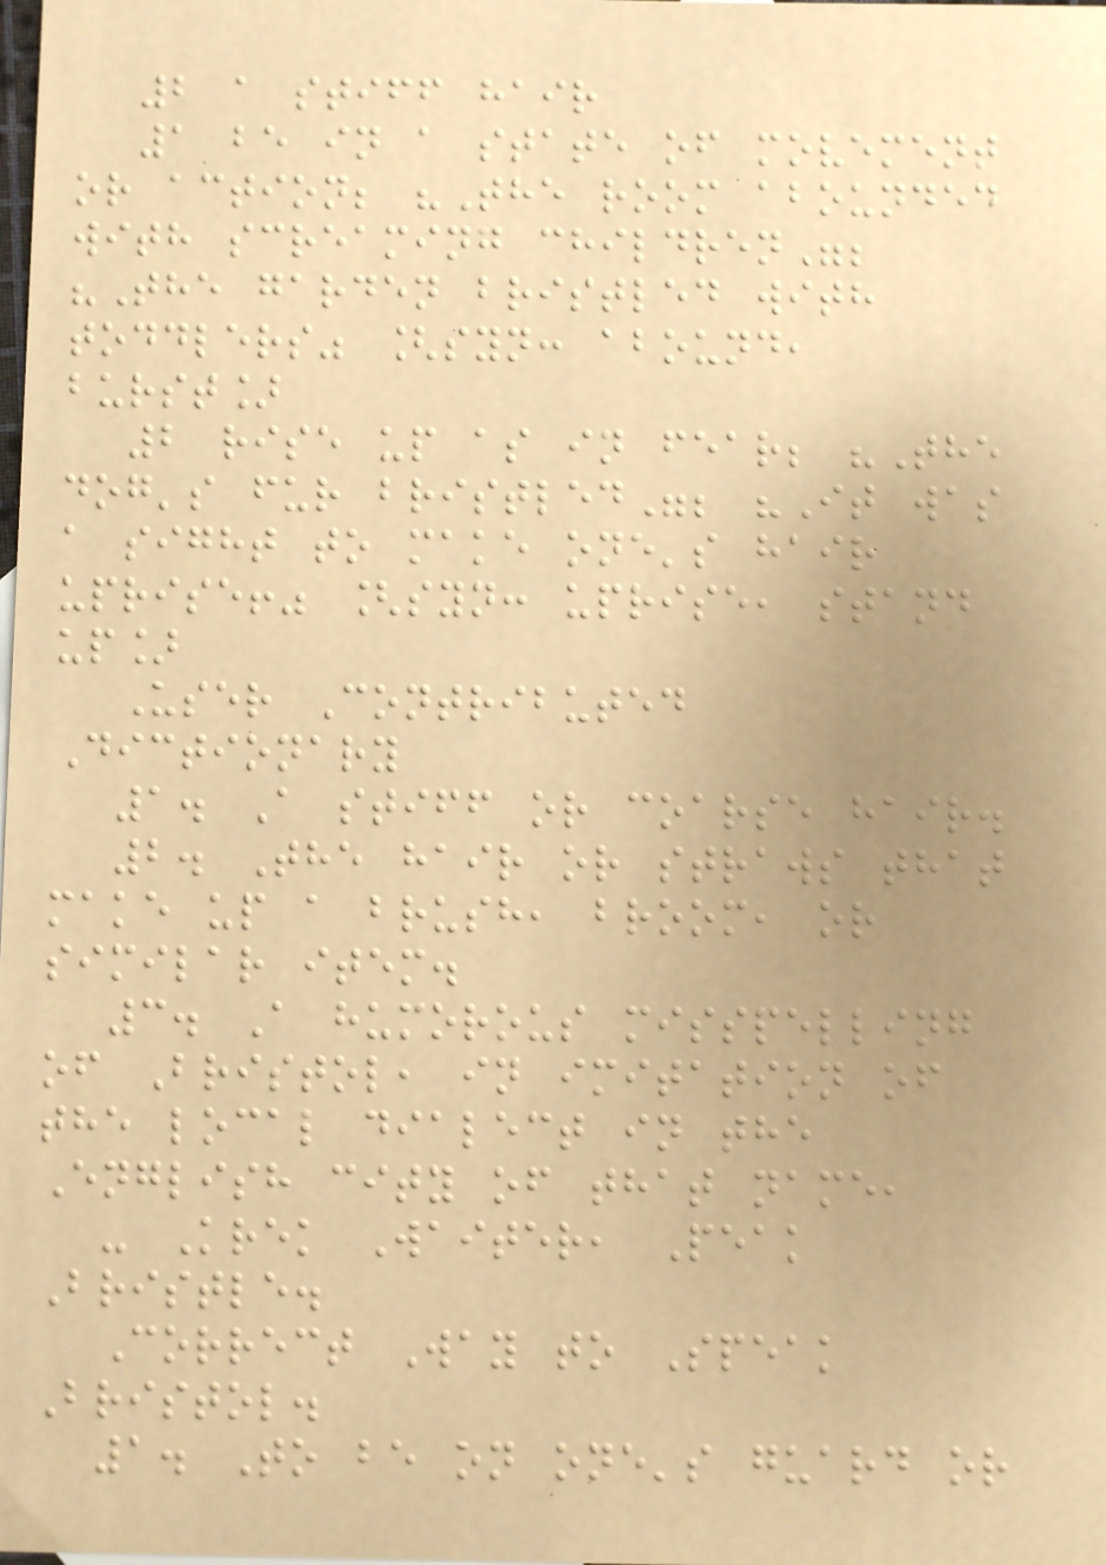2 a stiff hair
1 be in a state of movement
or action; "The room abounded
with screaming children";
"The garden bristled with
toddlers" [syn: abound,
burst]
2 rise up as in fear; "The
dog's fur bristled"; "It was
a sight to make one's hair
uprise!" [syn: uprise, stand
up]
User Contributed
Dictionary
1. A stiff or coarse hair.
2. The hair or straws that
make up a brush, broom, or
similar item.
3. A humorous misspelling
of Bristol, in imitation of
the local dialect in the
English city of that name,
- Krek Waiter, Peak
Bristle.
Correct Way to Speak
Bristol.
1. To be on one's guard or
